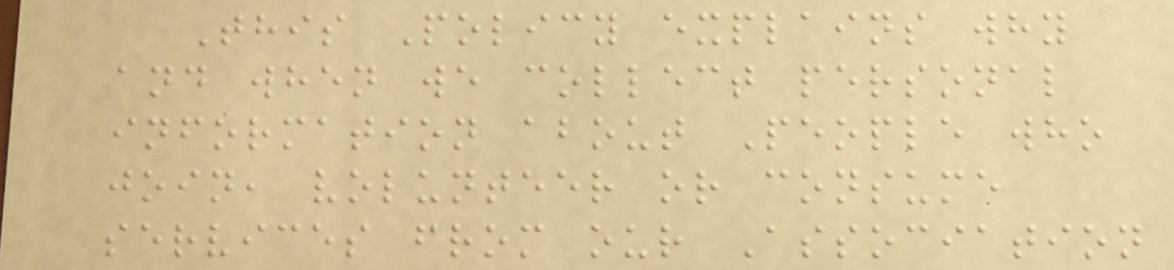This Policy explains why
and when we collect personal
information about People who
join, volunteer or consume
services from our Association
